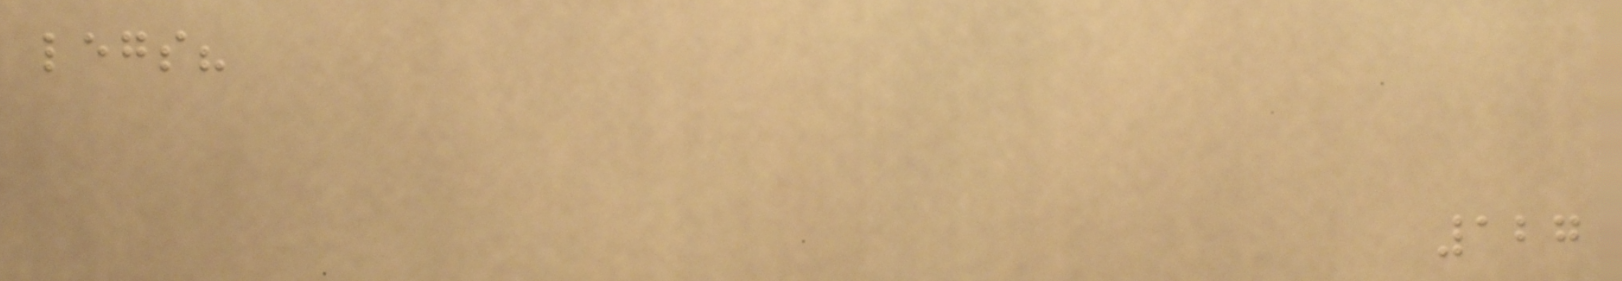legs?
127
